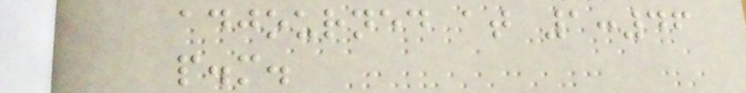adjourned at 1:46
p.m.
